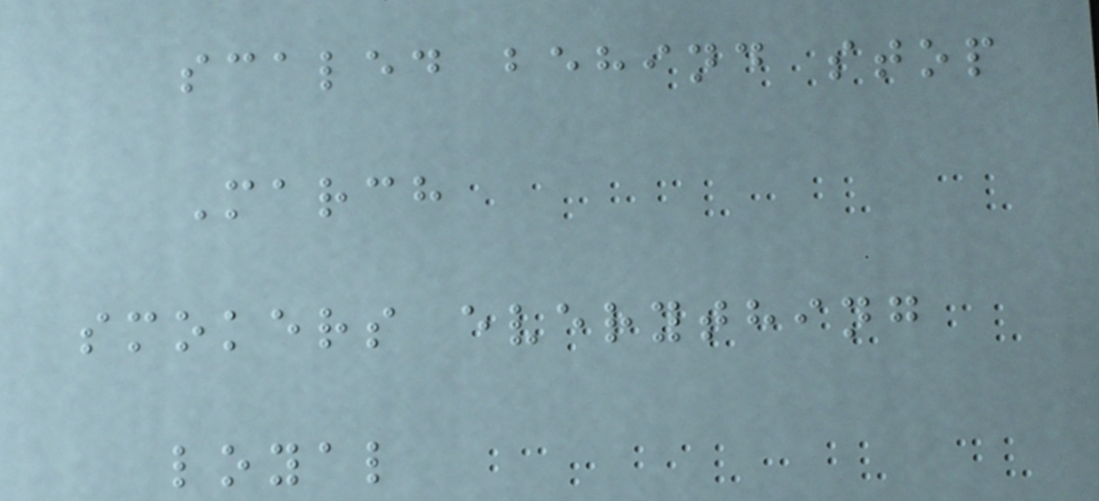scaled behind stop
March
smokers everything
loyal
